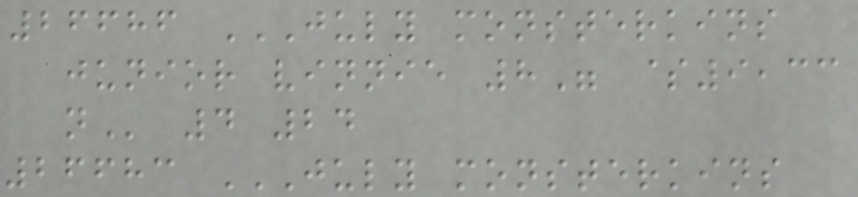26686 JULY MONSTERKINS
JUNIOR VINNIE 8" $9,33
N 4 24
26683 JULY MONSTERKINS
